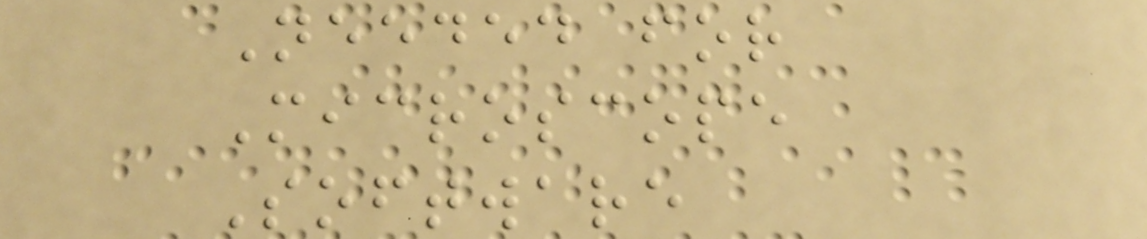Needed for
Microscope
Software
